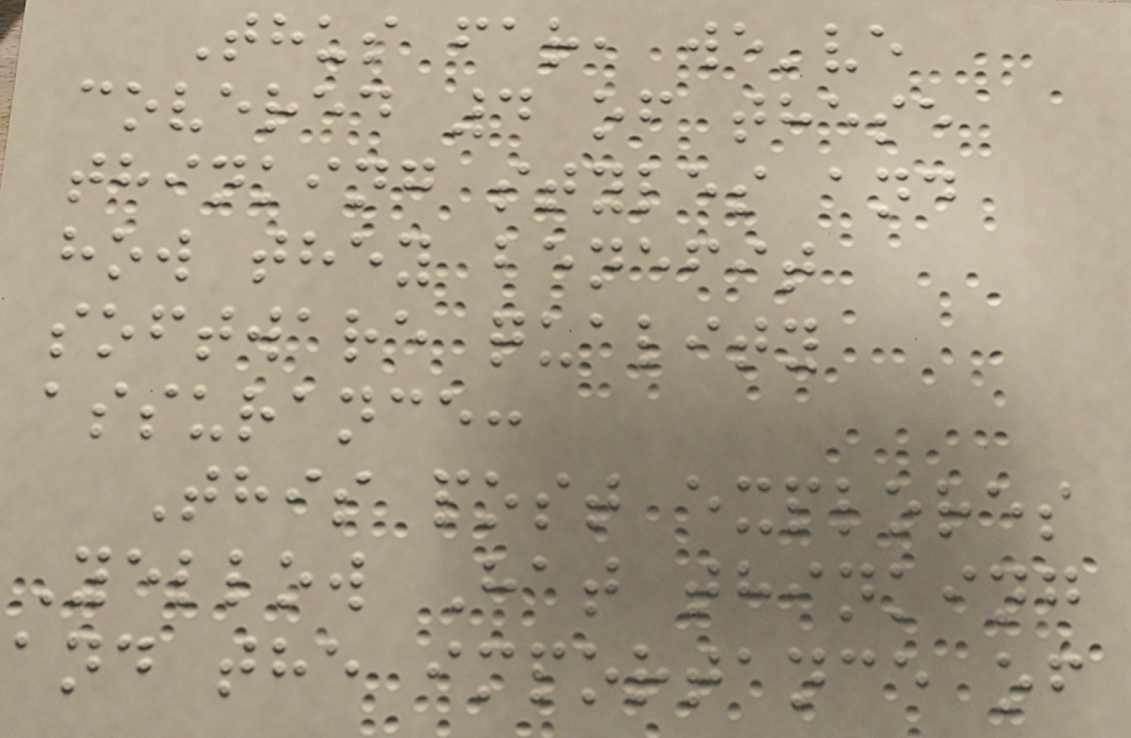Thus far, we've
covered 4 of these
thinking styles and
how they benefit
software quality
assurance:
This post explores
Yellow Hat thinking
and the importance of
